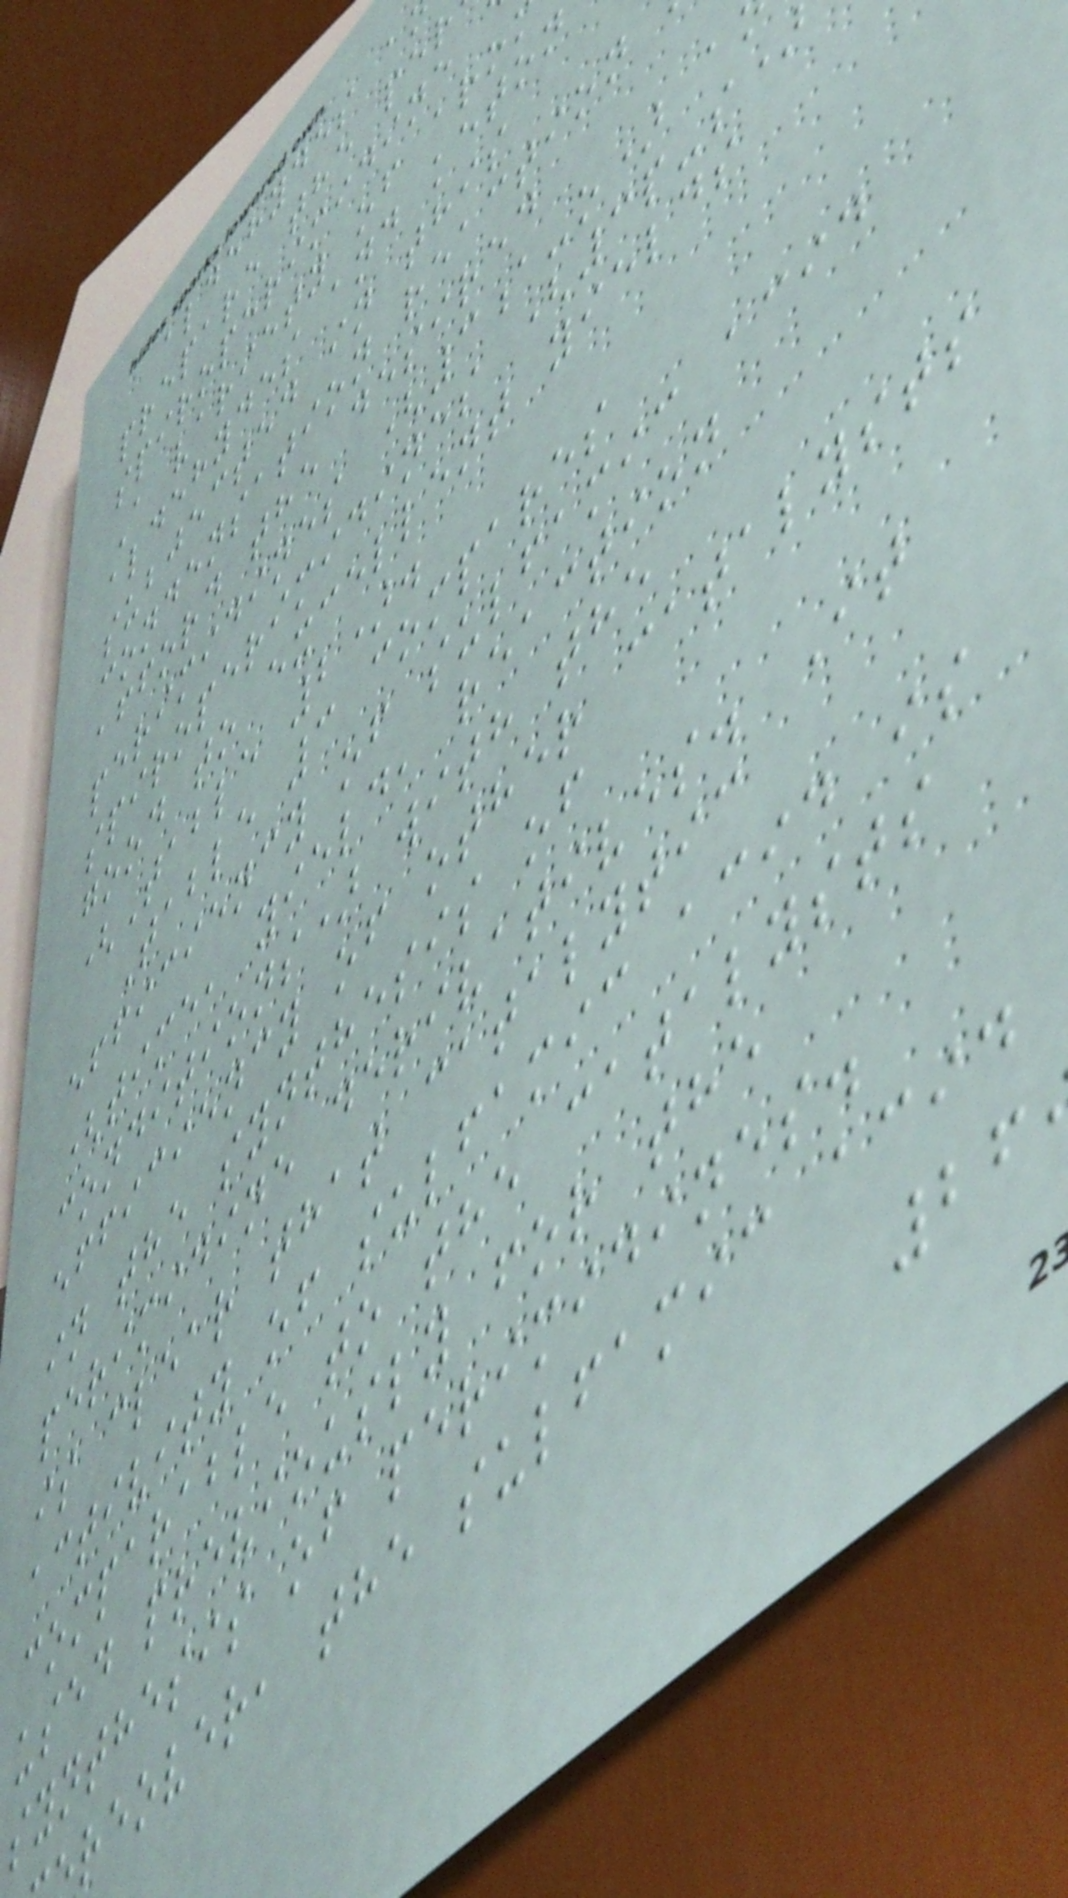aldehydes a
prepare the per
spiroperimidine
A variety of aro
aldehydes and keton
subjected in this
condensation reaction
afford the desired
perimidines (3a-o) a
spiroperimidines (3p-s)
good to excellent yields
(Table 2).
Table 3 compares
efficiency of sulfamic acid
(time, yield, reaction
conditions) with the
efficiency of other catalysts
in the synthesis of
perimidine derivatives. It
is clear that catalytic
activity of sulfamic acid is
comparable to the catalysts
used previously for the
synthesis of perimidines.
reover, the sulfamic acid
